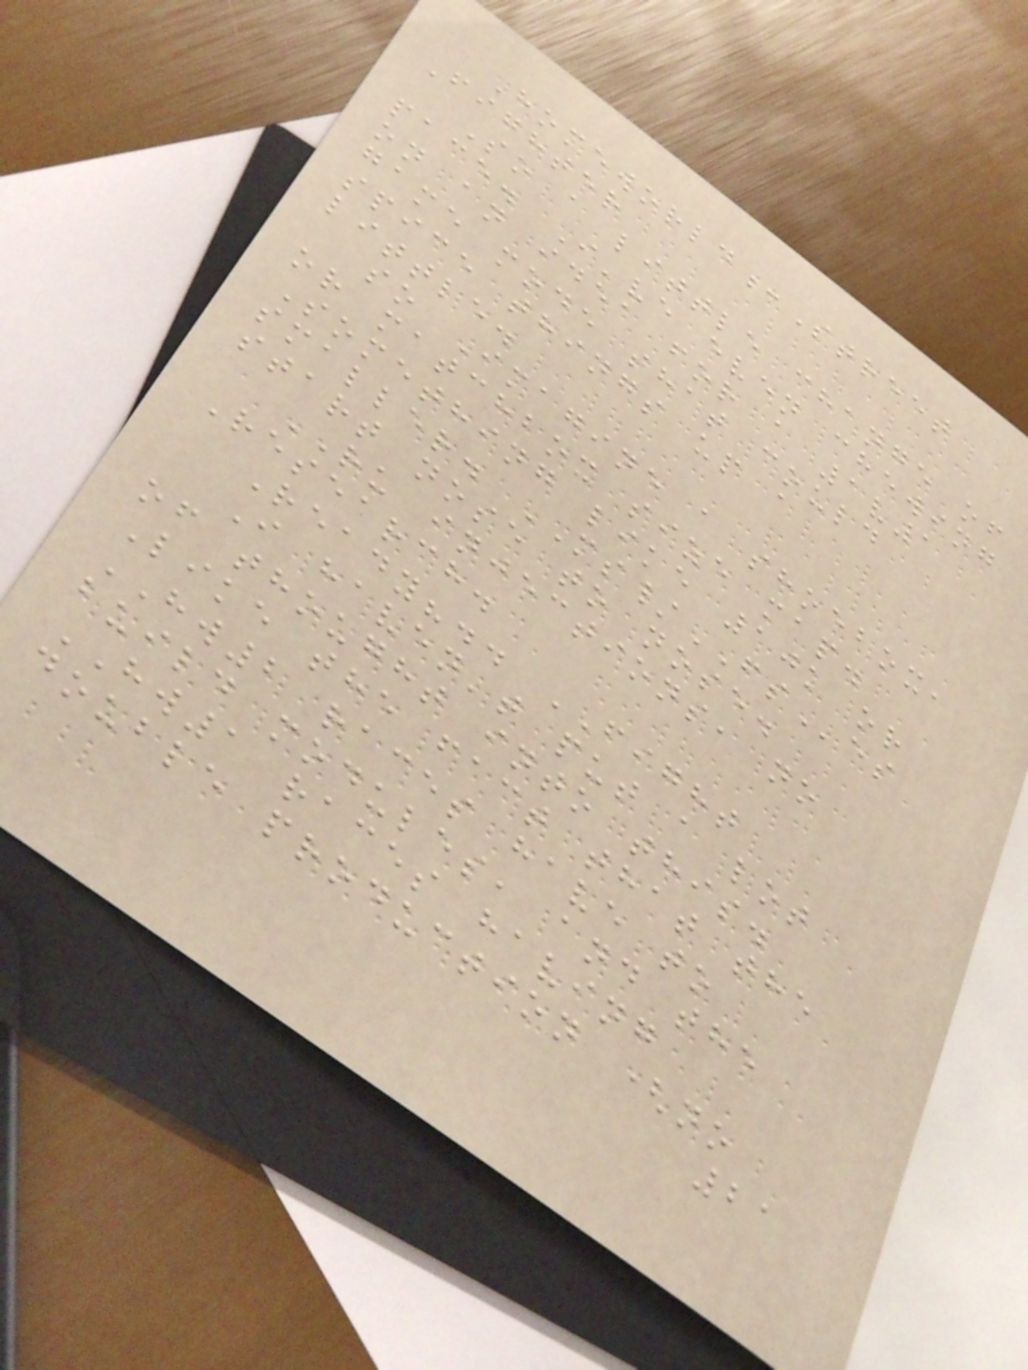Homeworld:Street
Fighter
So a little change of
pace. I've even chewing
on an idea for a 1v1
game mode that could
spice things up a
little.
so Imagine a shoebox,
or matchbox size map.
Something like 10k or
smaller. MS/FSes
start nose to nose.
RU injections, no
Research.
Ready?.. FIGHT
I haven't put a lot
of thought into this.
Like the fact that the
HW2 races have to
build modules, and the
HW1 races having
double production (no
21
